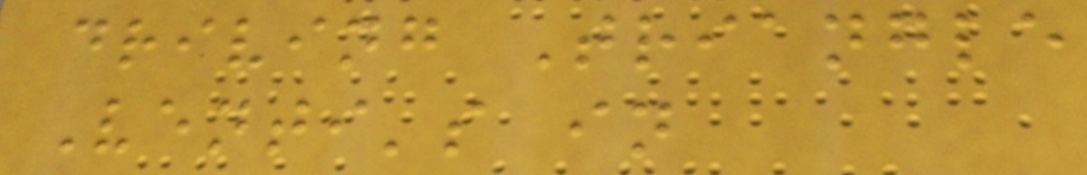driving Triangle
Venti's in
